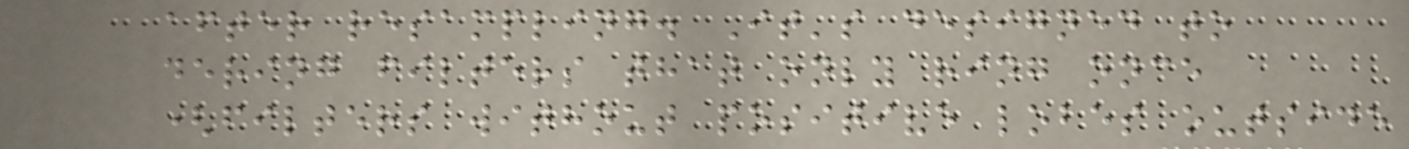after resampling. It's designed to
dering filters that only ring once
(filters without positive lobes outside
